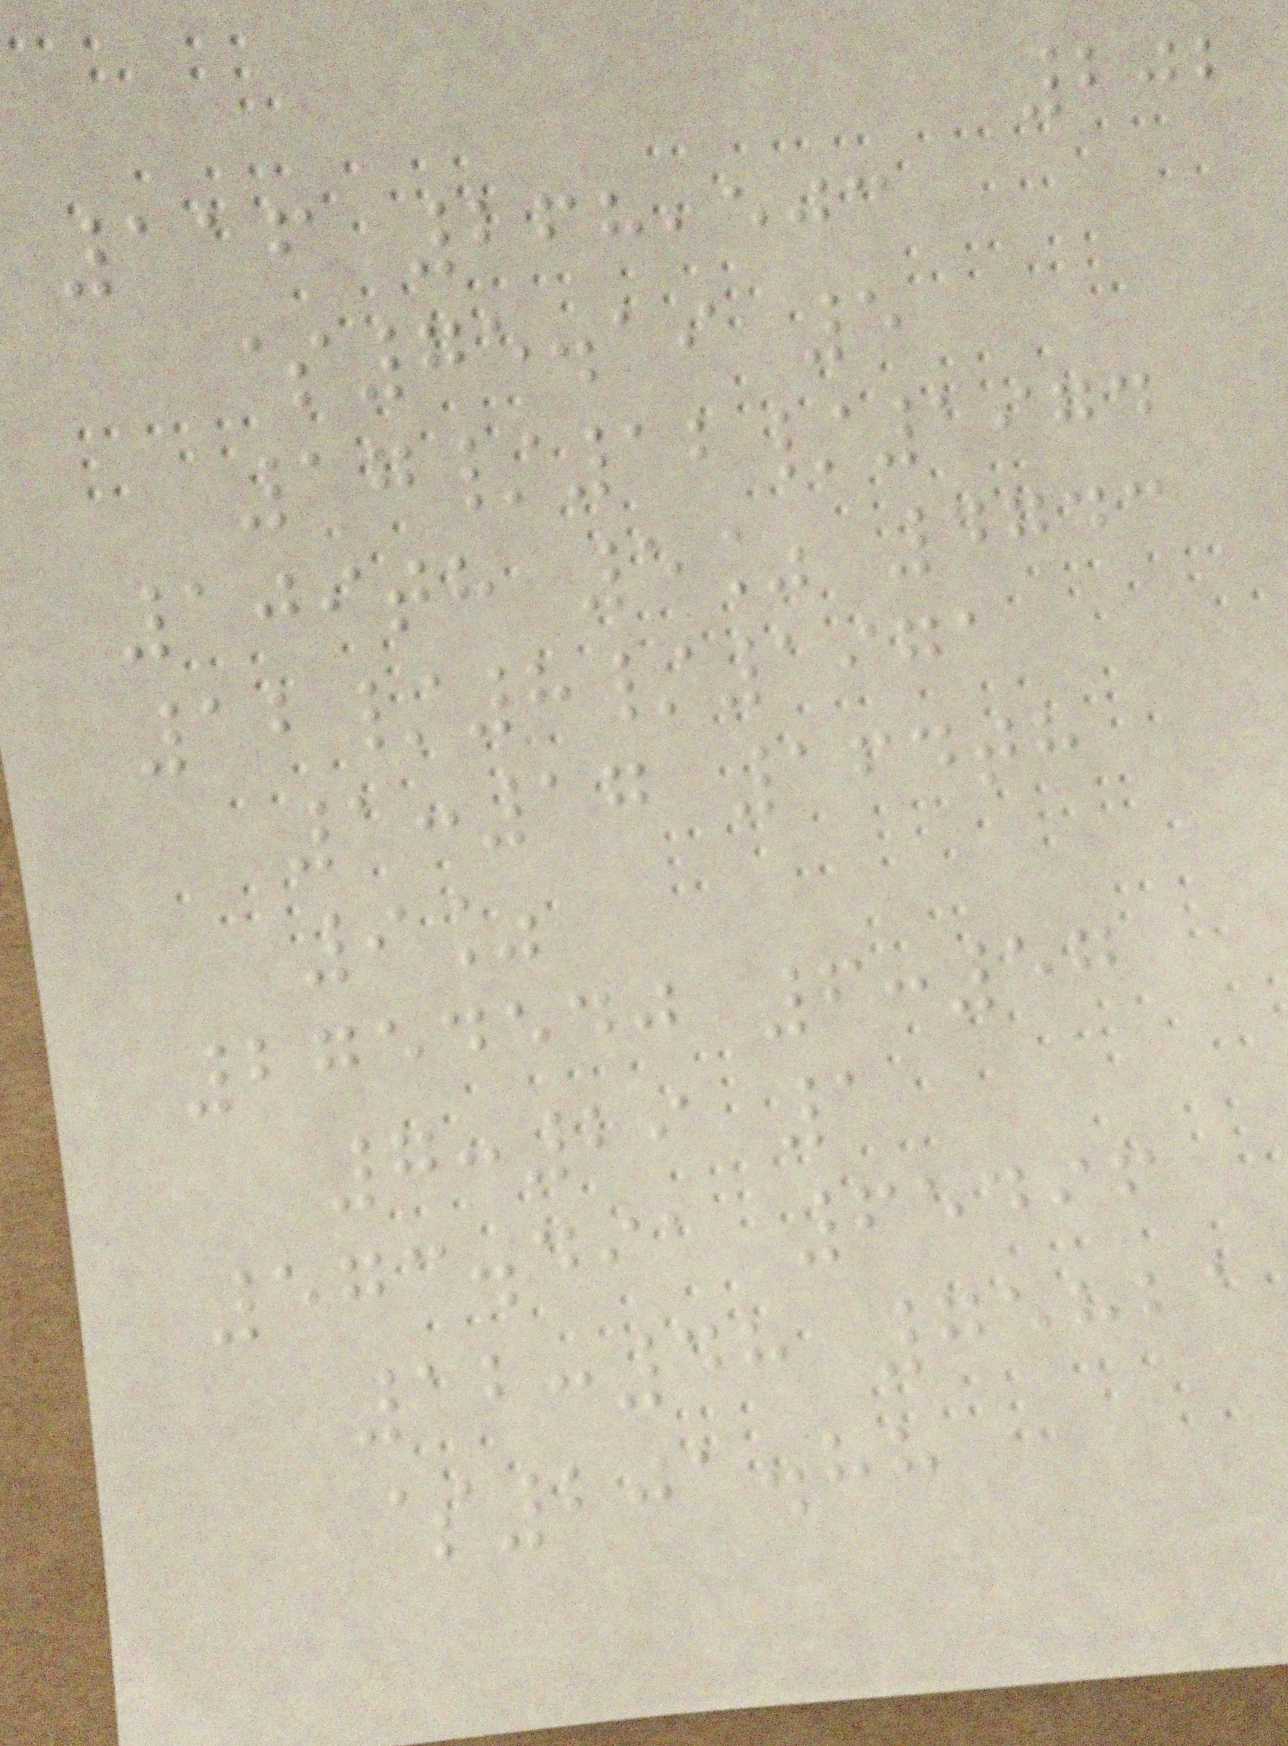202
116 268,503
$75.19 5
17/12/1974
109th 5% 4743
12/8/1971
1:17 164th
9%
2754540 6:57
7:29 1
573.491 65496
12:48 75821
$201.88
